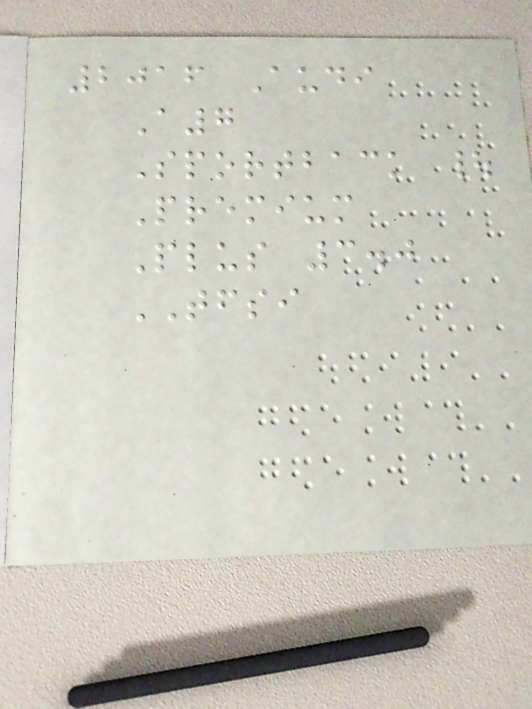2016 Audi
A7
Sportback |
Premium
Plus 3.0
TFSI
